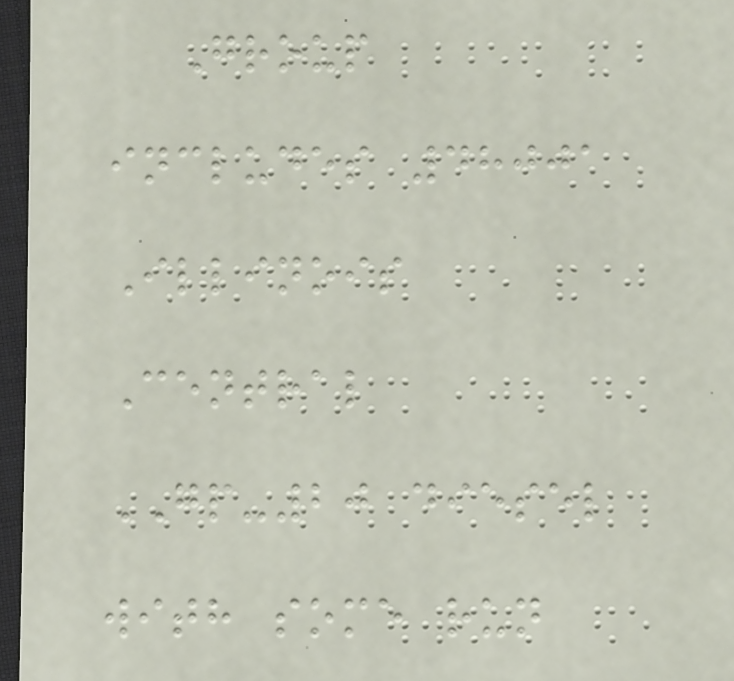Group
includes 48001
Illinois
Central
GP-20 diesel
with some run
